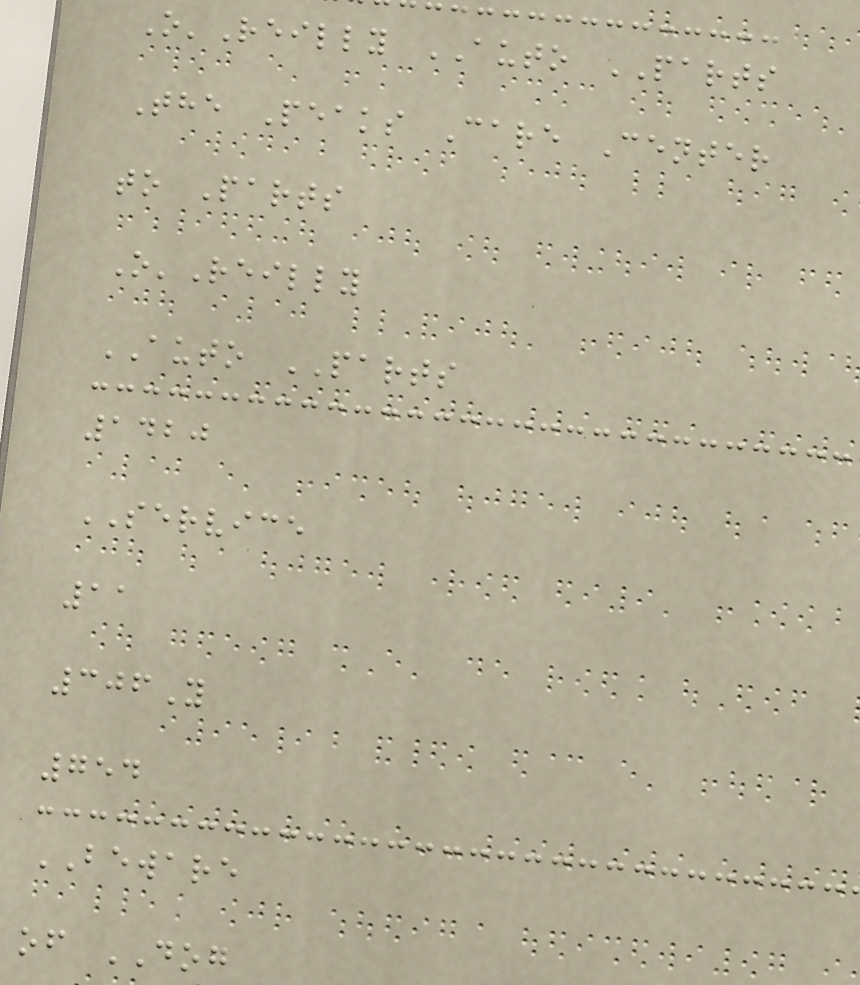O'Reilly AUTO PARTS
The Peaks Care Center
to Parts
O'Reilly
AUTO PARTS
1420
SERVICE
11
306Y
754
BEWARE
of DOG
